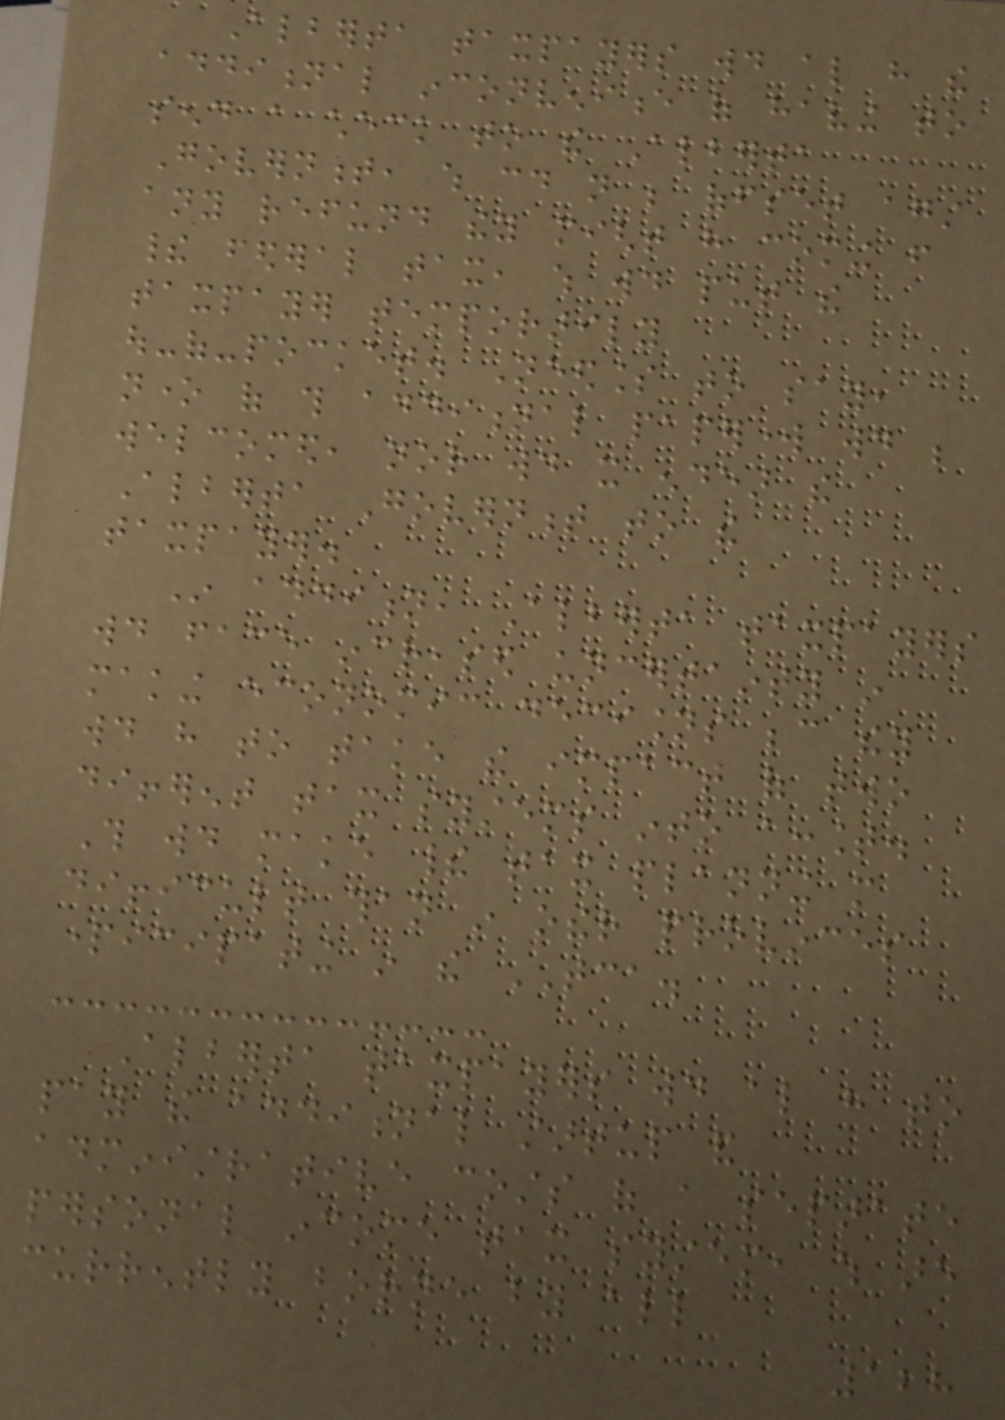Alberta taxpayers would also have the
additional inconvenience of having to
send a check to the Alberta
Government, which could not be offset against
any refund they might have coming from
their federal tax, which would put the
taxpayer temporarily
out-of-pocket. Needless to say,
none of this additional paperwork would be
welcomed, nor would it endear the
Alberta Government to the
taxpayer.
In addition, Alberta taxpayers
would face increased uncertainty in
making economic decisions because they
would have to take the impact of two
different tax systems into account.
This would make their tax planning more
difficult than in other provinces
participating in the TCA.
Alberta taxpayers would also have to
pay the additional startup and
administrative costs of a separate
personal income tax system, which are
currently borne by all
128
